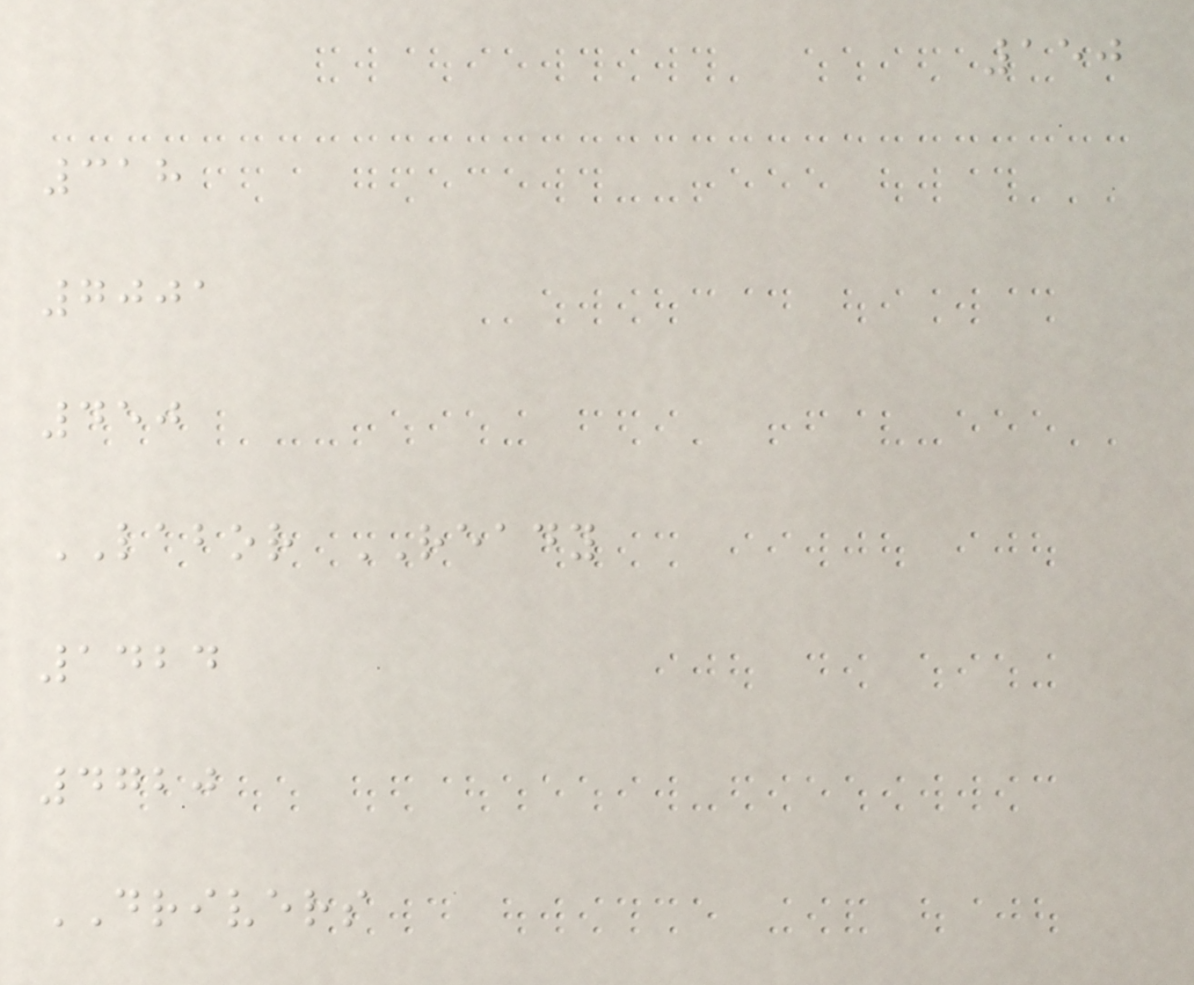150
318
7001
450
LABOR READY
1424
4720
DRIVERS
